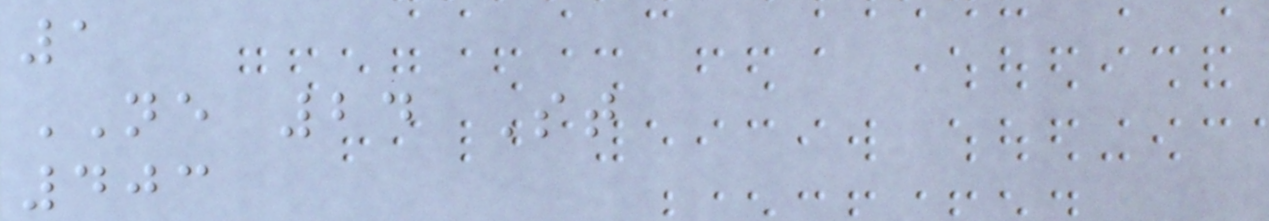1
NE 24 St
403
